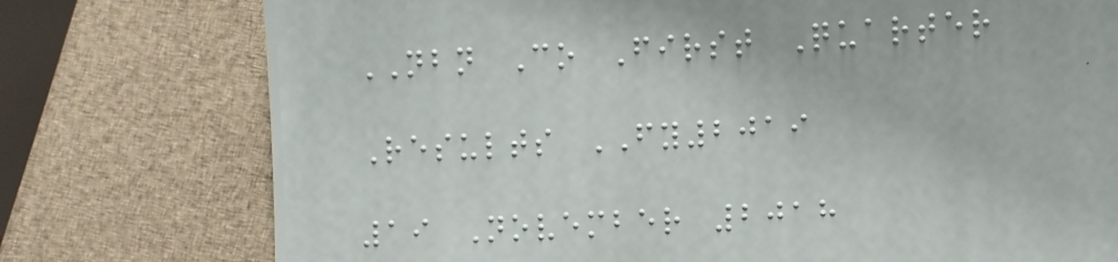NBN Co First Quarter
Results FY2019
19 November 2018
